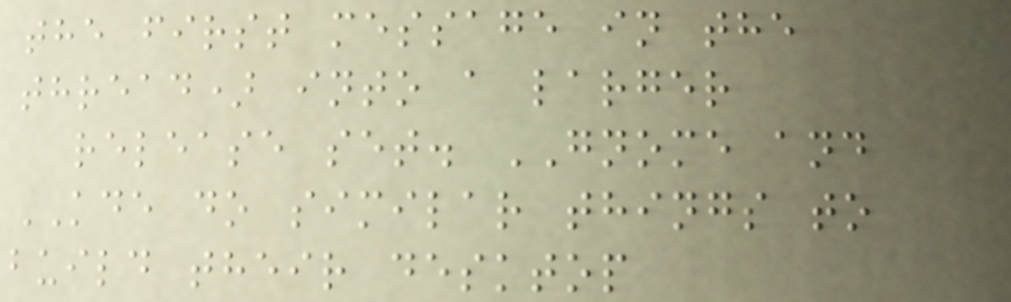the first message in the
thread) into a larger
release set. GNOME and
KDE do similar things to
build their desktop
